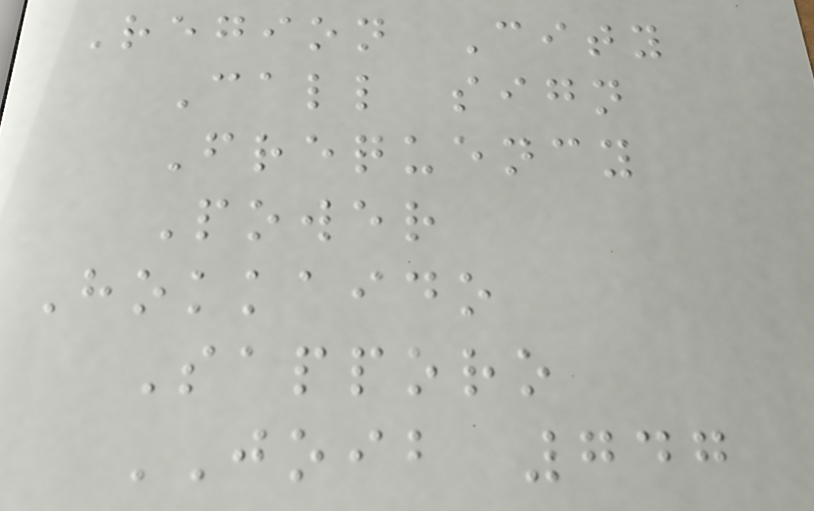Region City
Call sign
Frequency
Power
Hokkaido
Sapporo
JOIB 747
